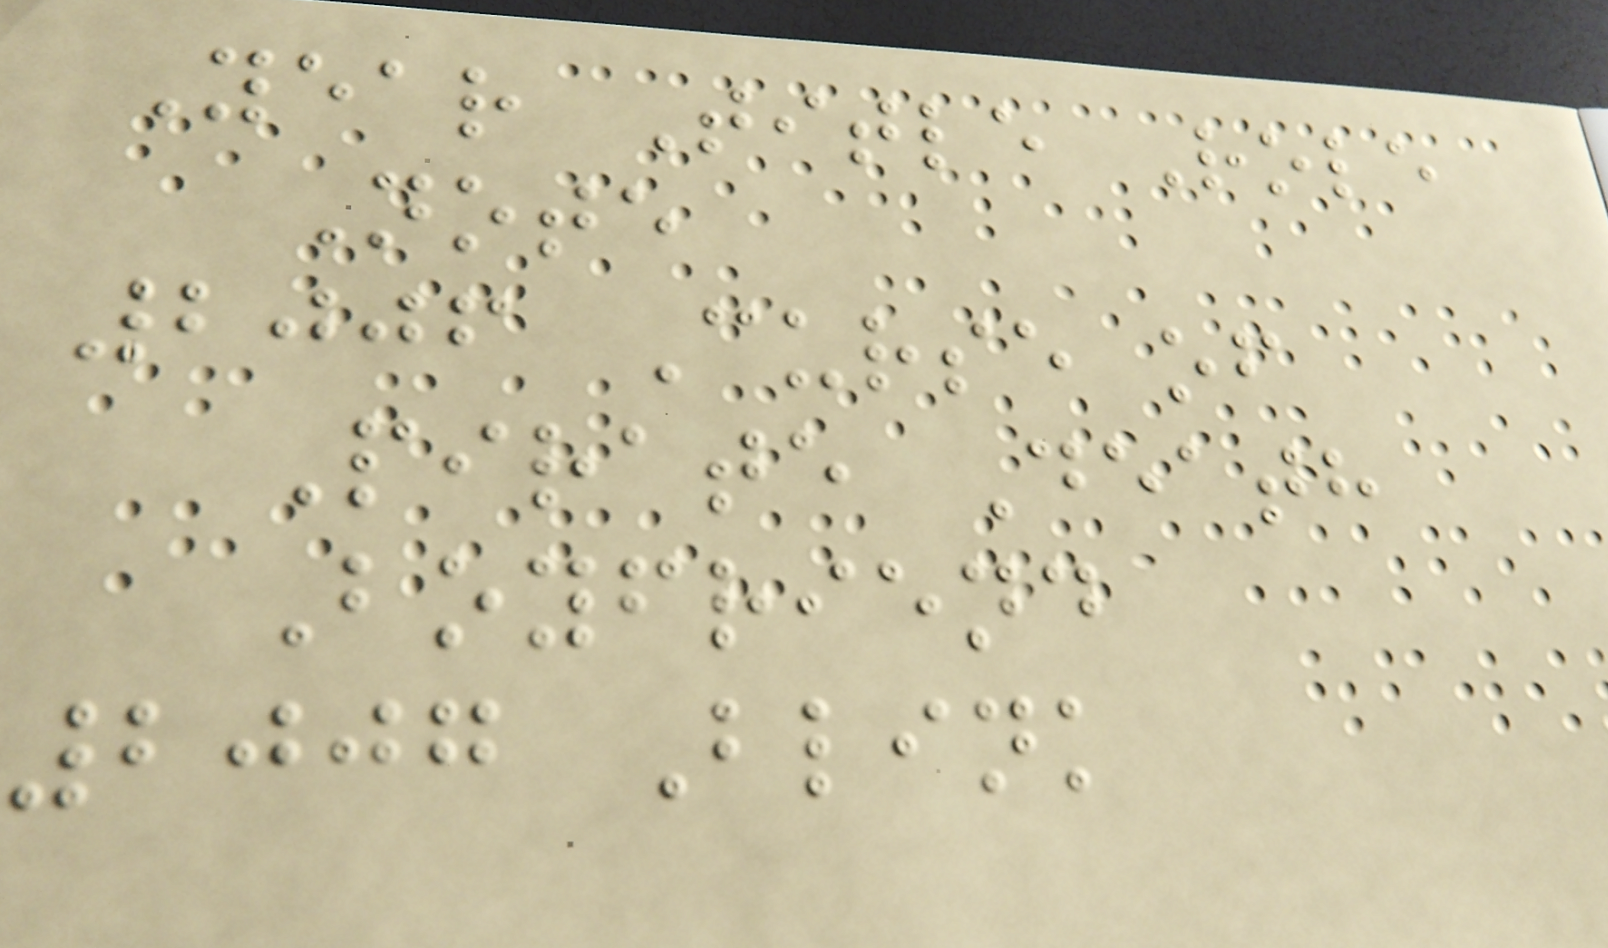Year Title Role
Note
2006 Curse of
Pirate Death
Boyfriend
2007 Blink
